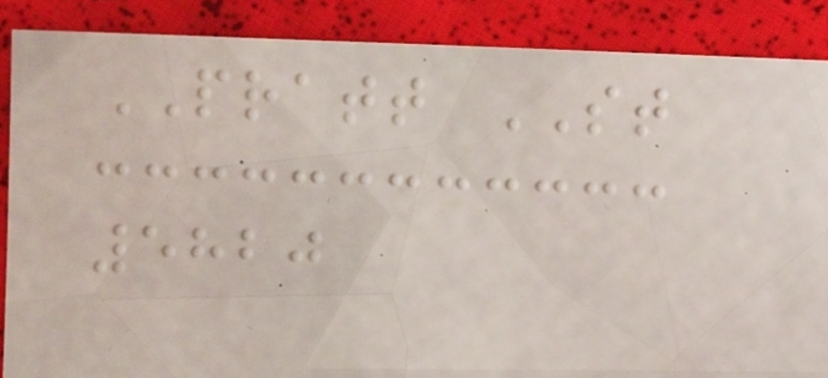PRATT ST
5820
